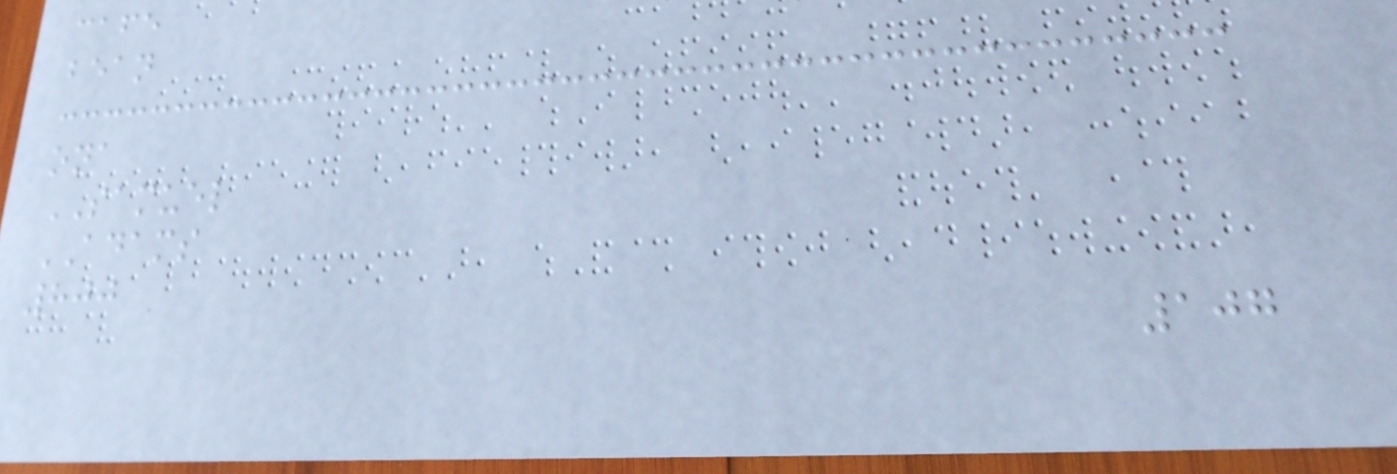cafe
bean
ona
SAMUEL
ADAMS
800
107
